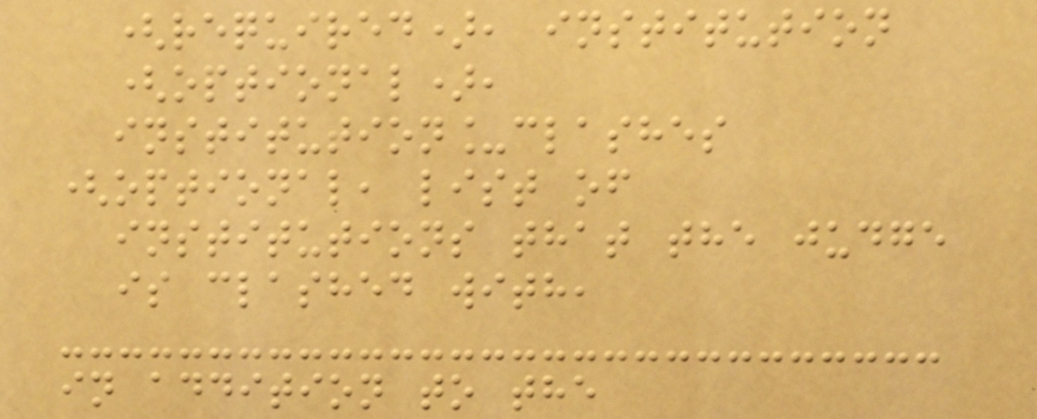(required), institution
(optional),
institution_clashes
(optional, list of
institutions that the judge
is clashed with,
in addition to the
